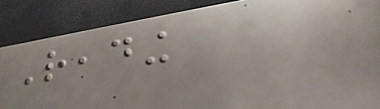Reading
